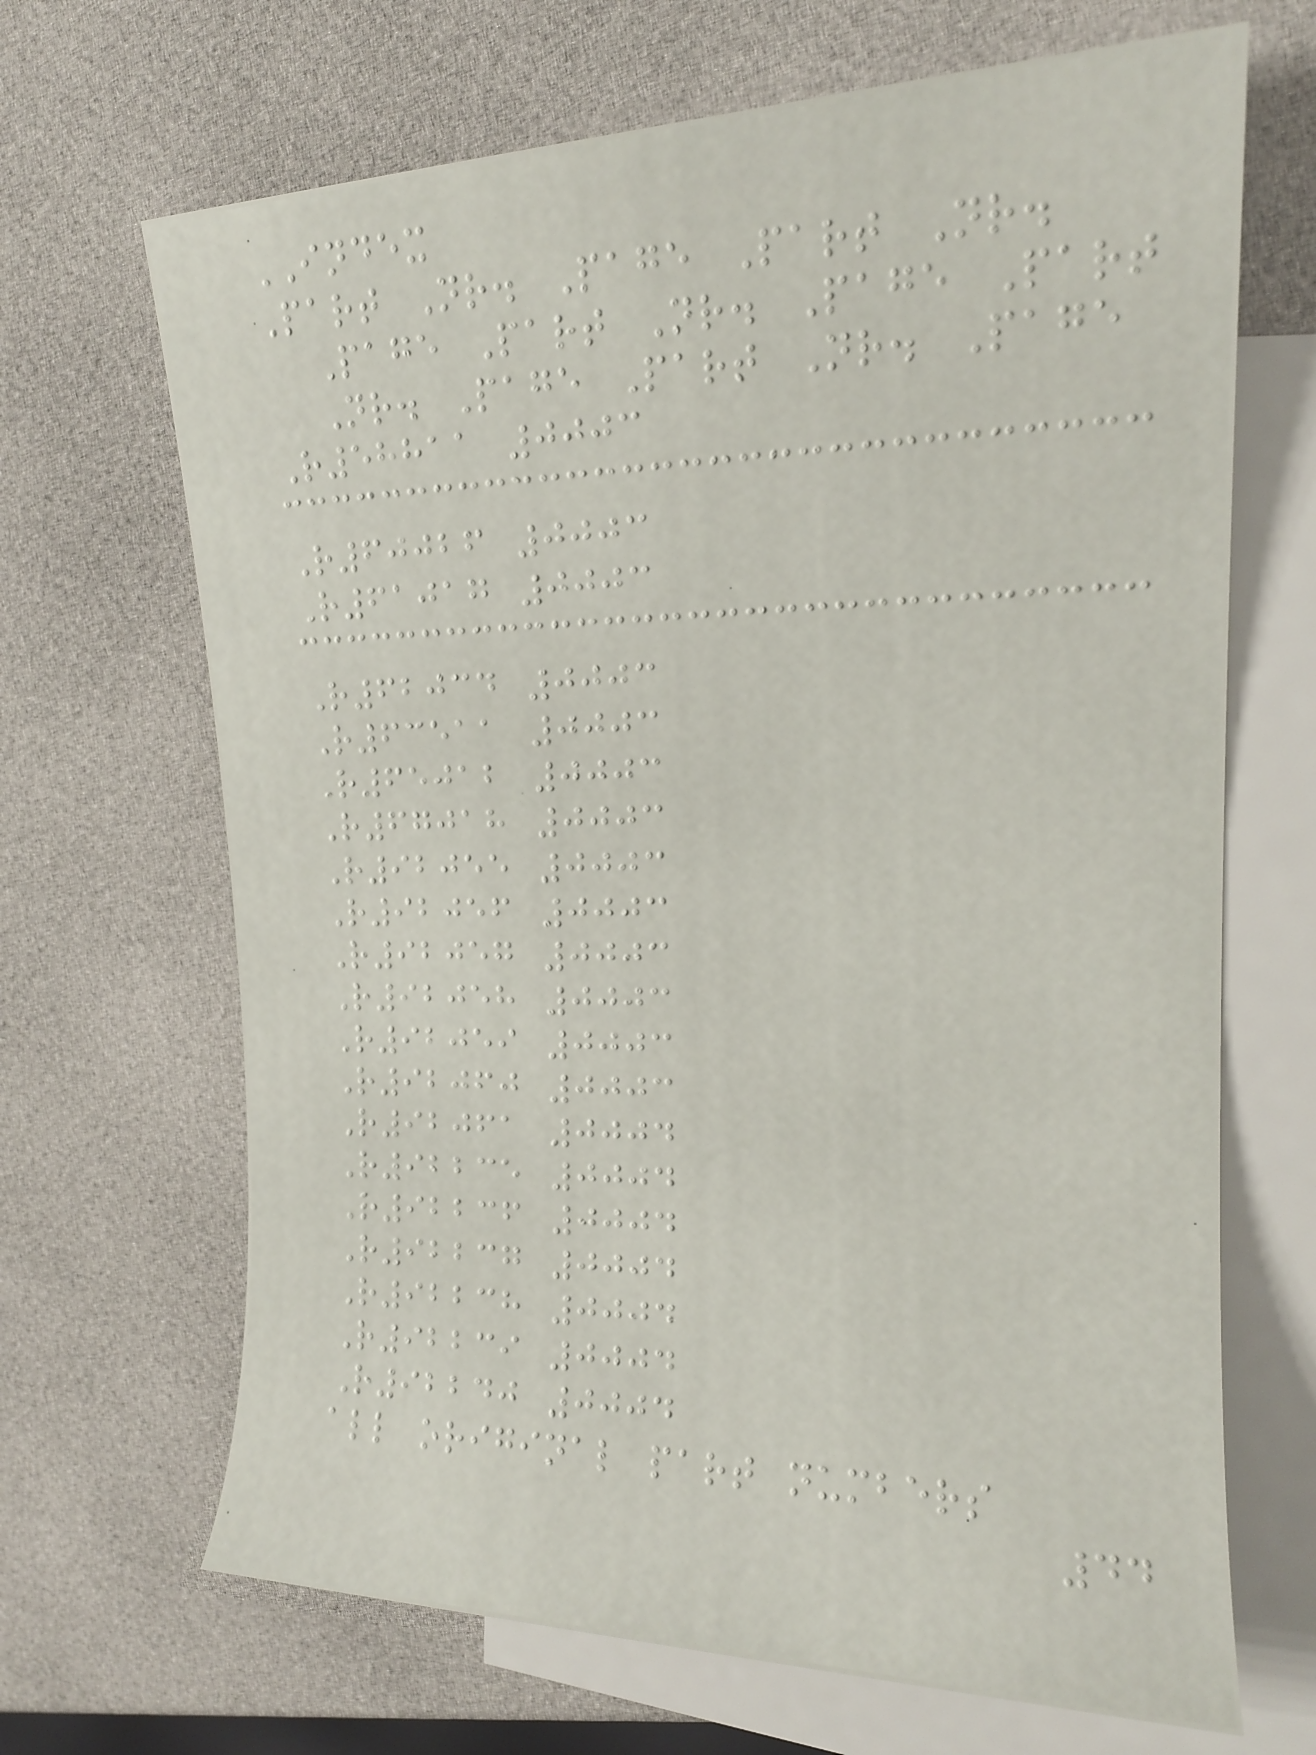INDEX
Part Nr. Page Part Nr.
Page Part Nr. Page Part
Nr. Page Part Nr. Page
R58811 0003
R60026 0003
R61017 0003
R62034 0003
R63511 0003
R65012 0003
R67018 0003
R92055 0003
R92056 0003
R92057 0003
R92058 0003
R92059 0003
R92060 0003
R92061 0004
R92235 0004
R92236 0004
R92237 0004
R92238 0004
R92239 0004
R92240 0004
all original part numbers
44
